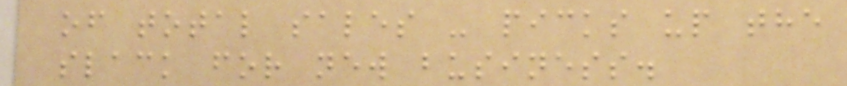of total sales - picks up the
slack for new business.
